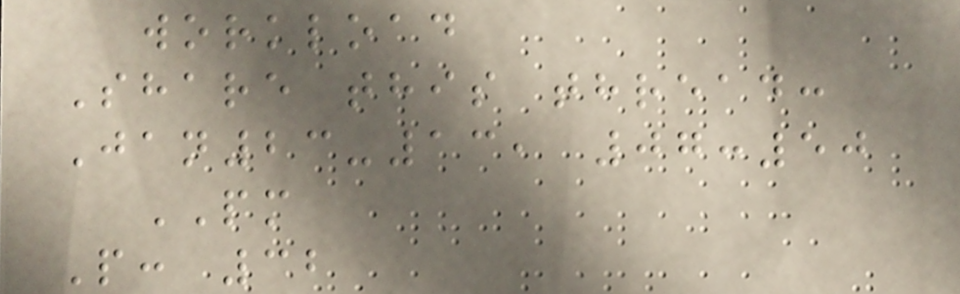workload
Share this thread:
Jan23-13, 07:50
PM
P: 32
